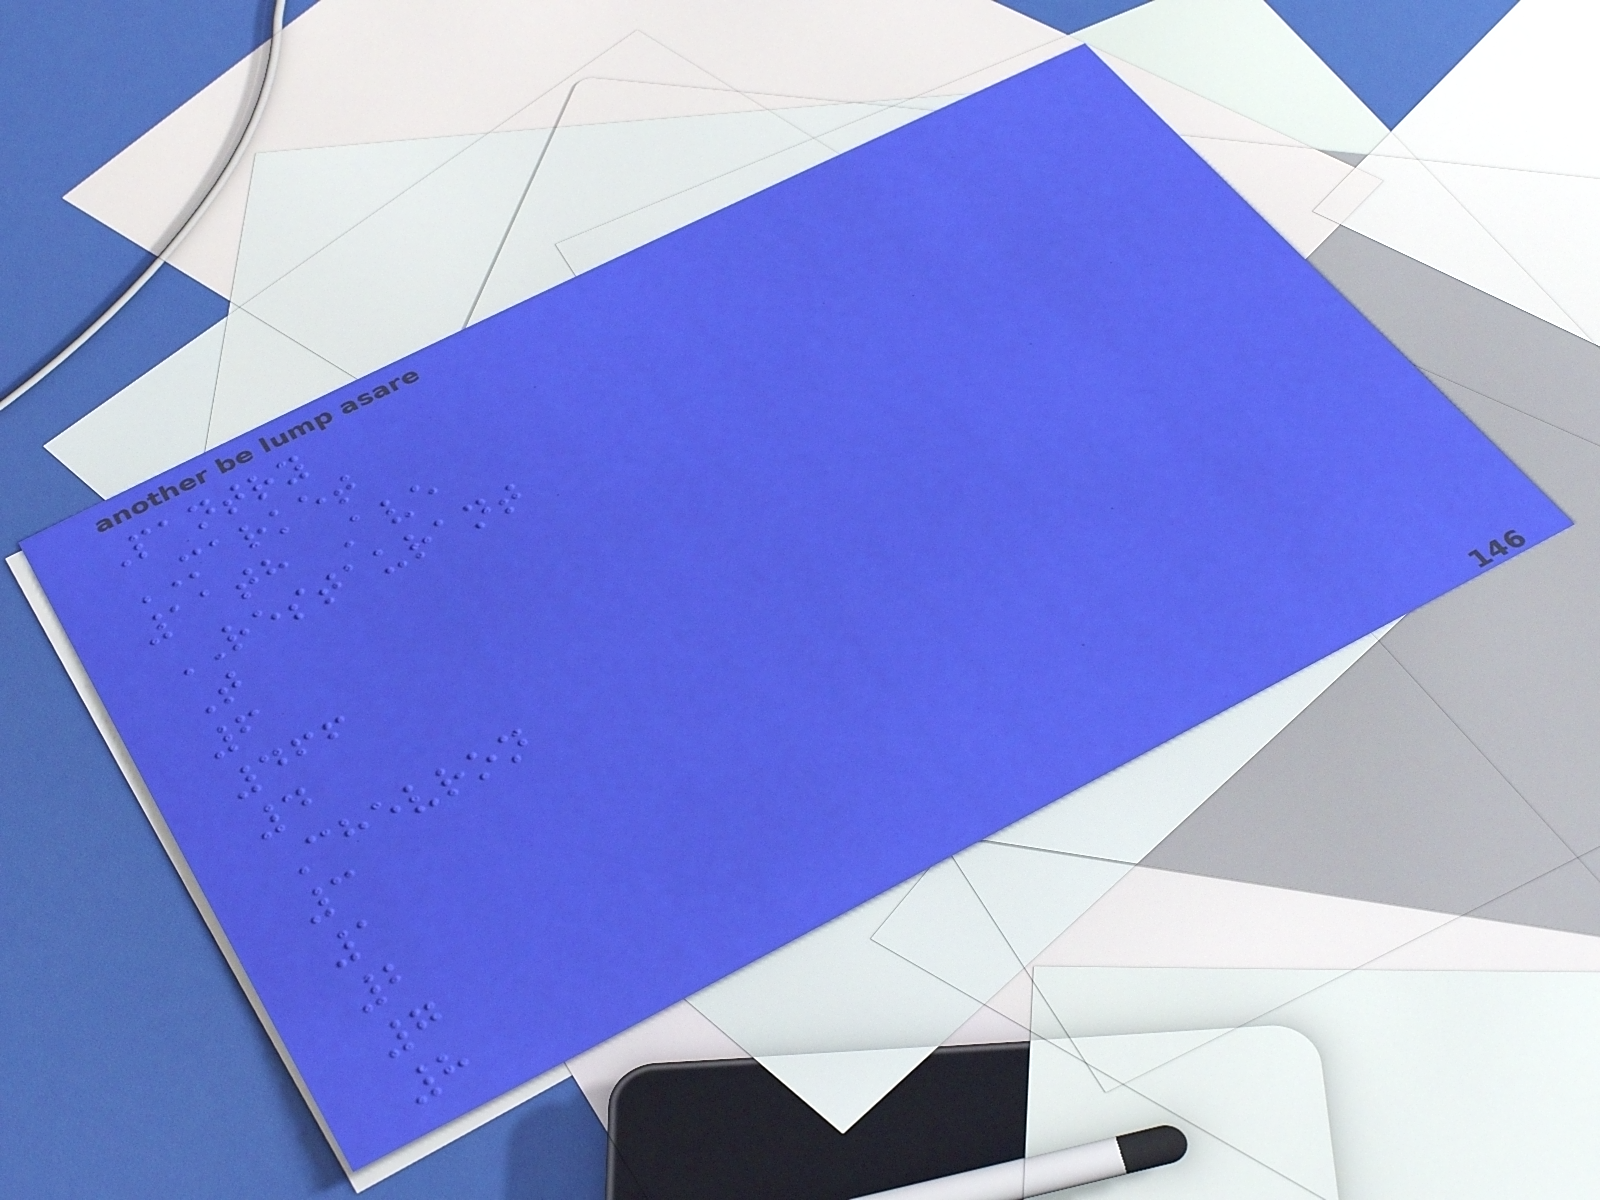Pantry
MARKET
11th Ave
RESTAURANT
T
6
466
4
Chevron
3
1
2
7
8
